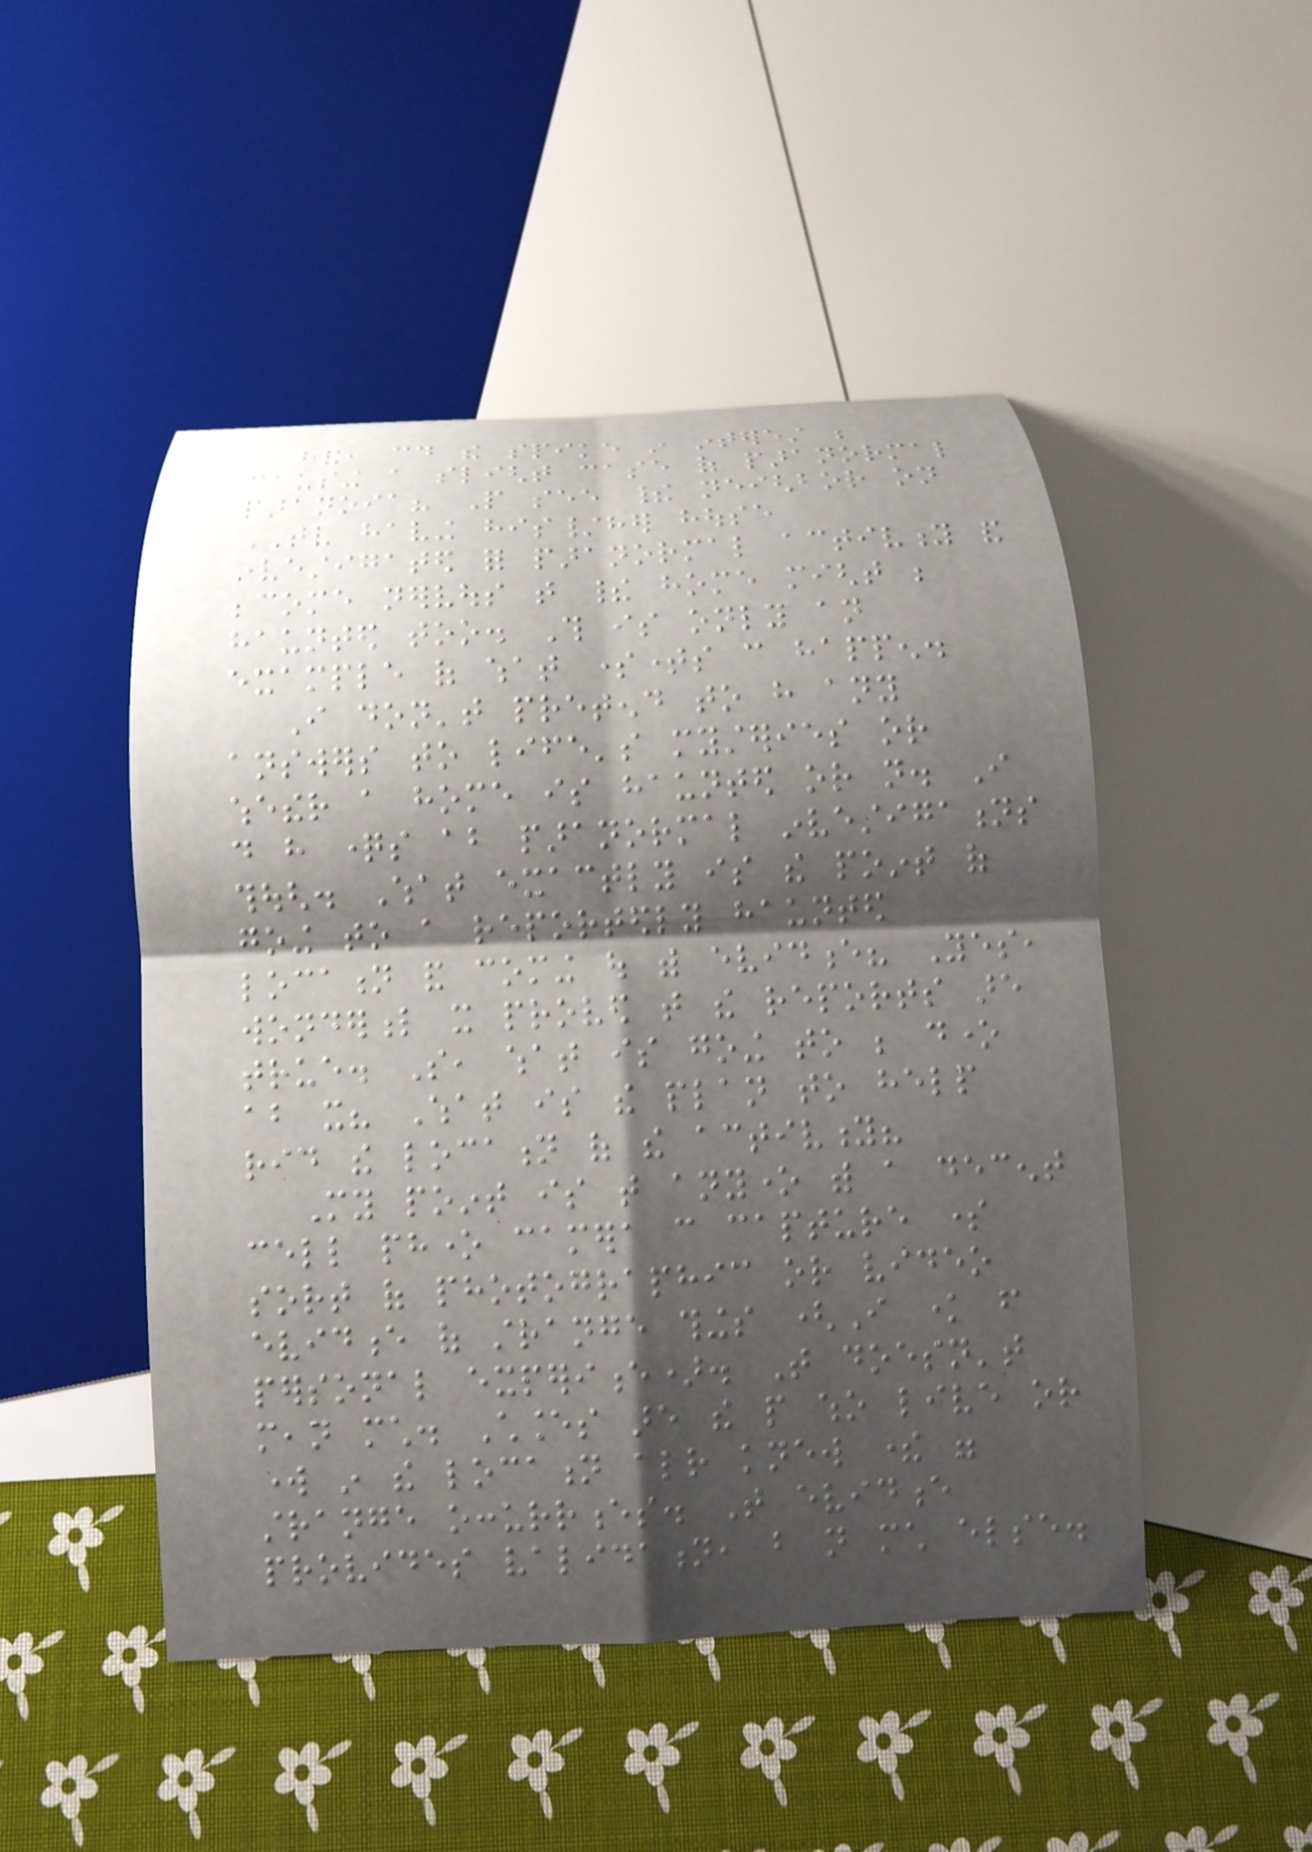hand, could the spike in interest be
causing a slight case of paranormal
paranoia? People see their neighbor on
TV having his/her house
investigated for paranormal activity and
become nervous that their home might be
haunted too. This is only an
example of what sometimes can happen.
I don't pretend to have any
answers to life's mysteries or
whether a home is haunted or not. I
do have questions about paranormal investigations
though. What exactly is the point of
going to a reportedly haunted
location and coming out with evidence? Yes,
wonderful it proved that the reports are
true. So, what is going to be done
about it? What is the plan to help
rid the location of the activity?
My point is that anyone with a decent
cell phone camera can capture some
sort of photographic or video
evidence of strange things (I know from
personal experience). That doesn't
mean much. Chances are the people who live or
work in the location already knew there were
strange occurrences. That evidence
provides validation, but not much else.
